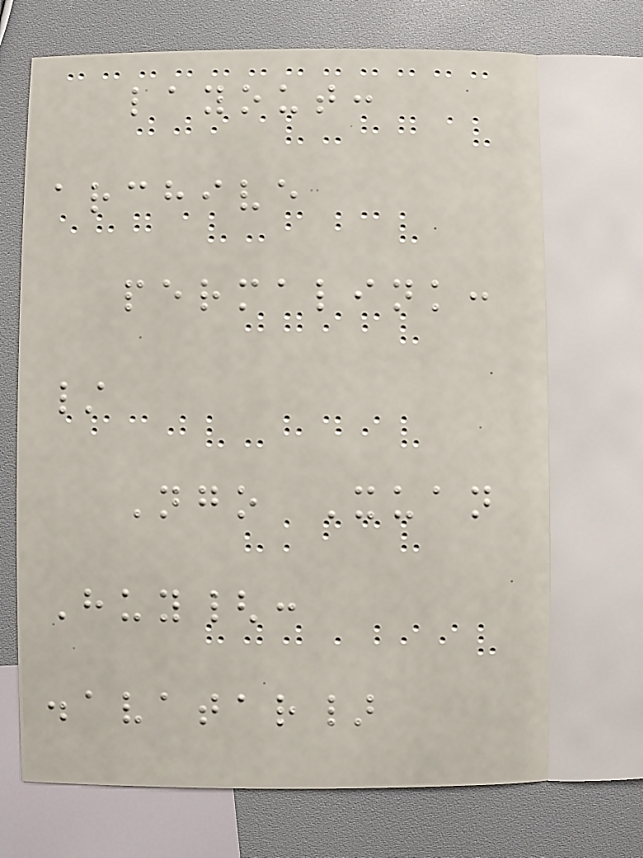layout:
archive
permalink:
/
Ngo Xuan
Huy{:
.avatar}
